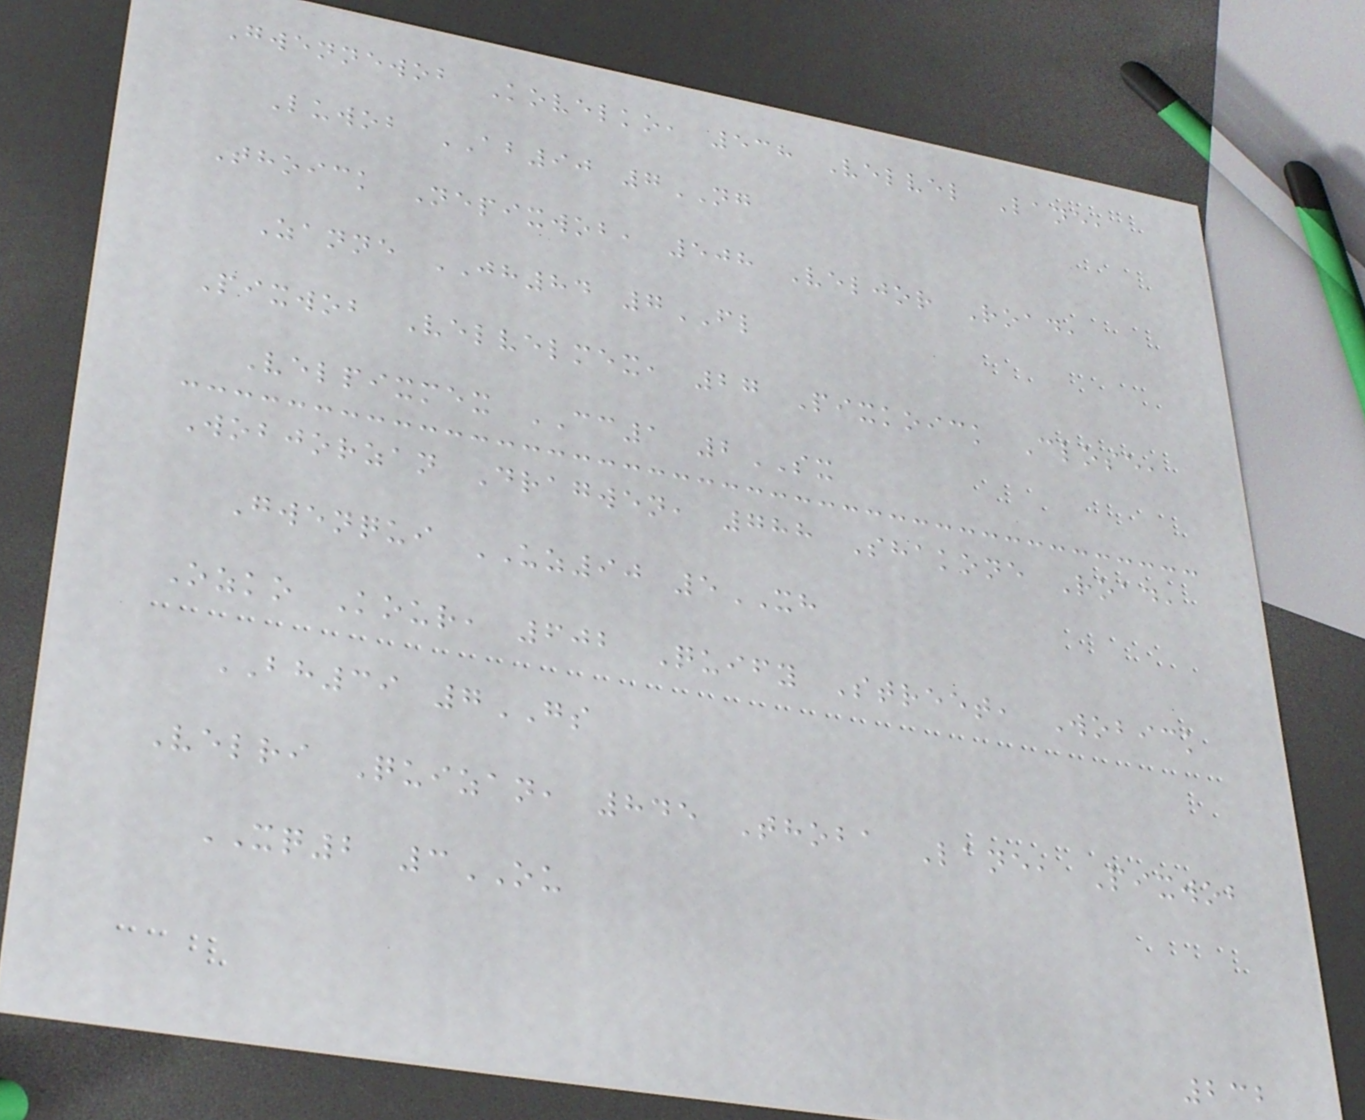Gwennewob Kovelko, 538 Velvel Lane,
Luwob AB90 7NG
Thoick Nepixwob, 508 Veljor Road,
Zanne JH84 7FL
Pixwob Velvelmex, 27 Pixkoick Close,
Velpixmex CC1 2SX
Wobjorzan Dragwen, 788 Shakone Road,
Gwenqui UZ90 5XH
Ozko Kour, 602 Quify Street, Wobick
BH39 7GS
Velri Quizan, 845 Thoba Lane, Pixwob
XQ2 3OU
232
